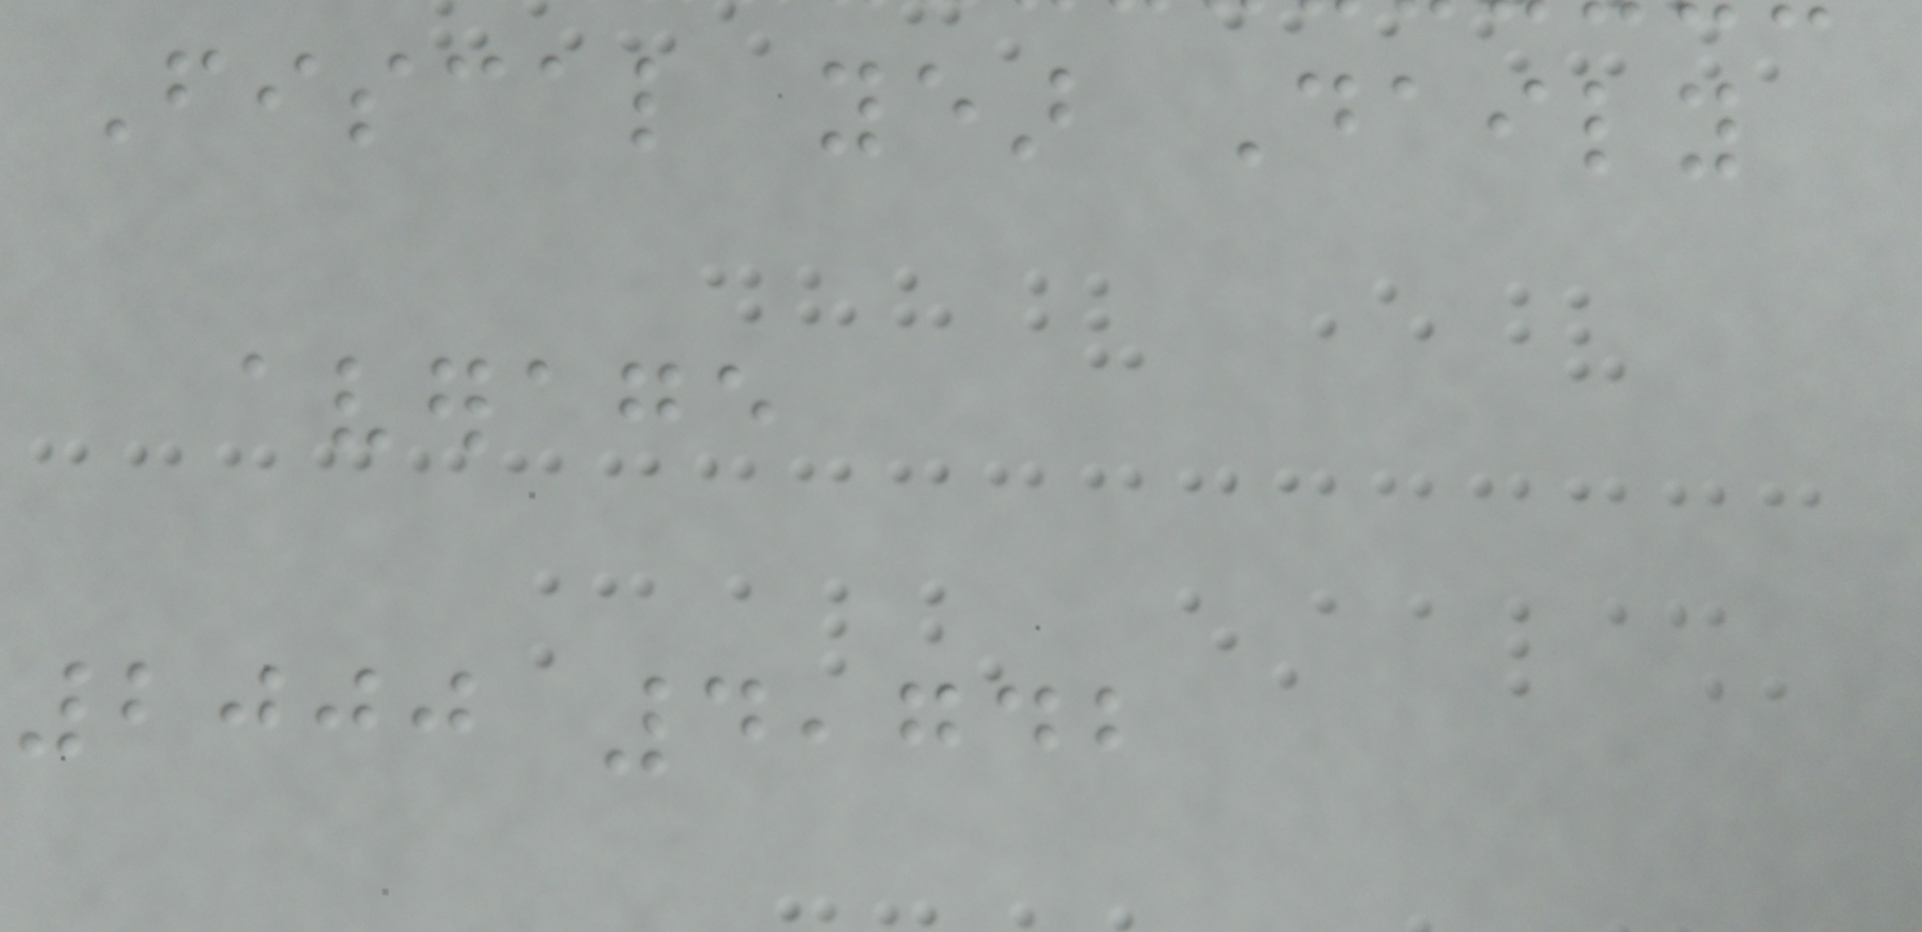Fiscal year Daily
average
2000 4,742
